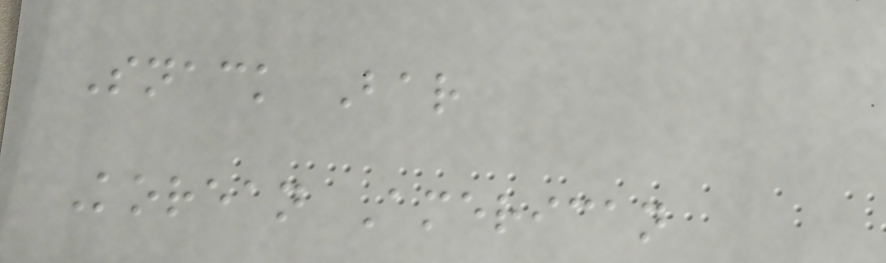Snack Bar
Korean American
